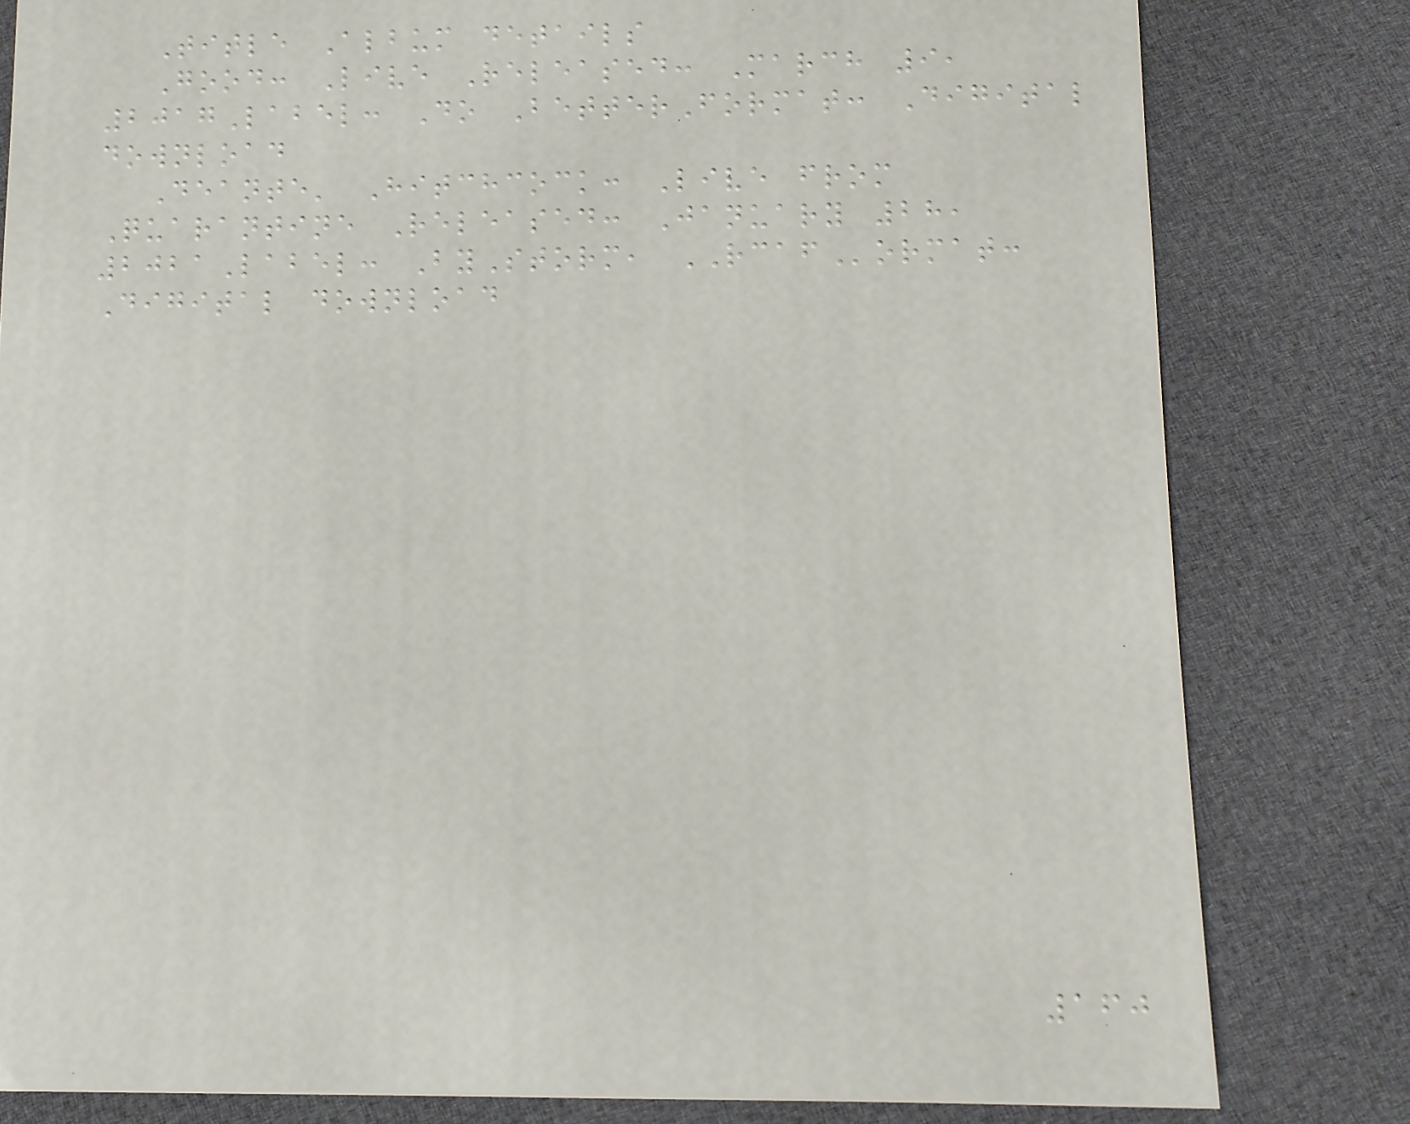Title Album details
Good: Live Released: March 9,
2017Label: Do BetterFormat: Digital
download
Deante' Hitchcock: Live from
Quarantine Released: January 28,
2021Label: ByStorm, RCAFormat:
Digital download
160
